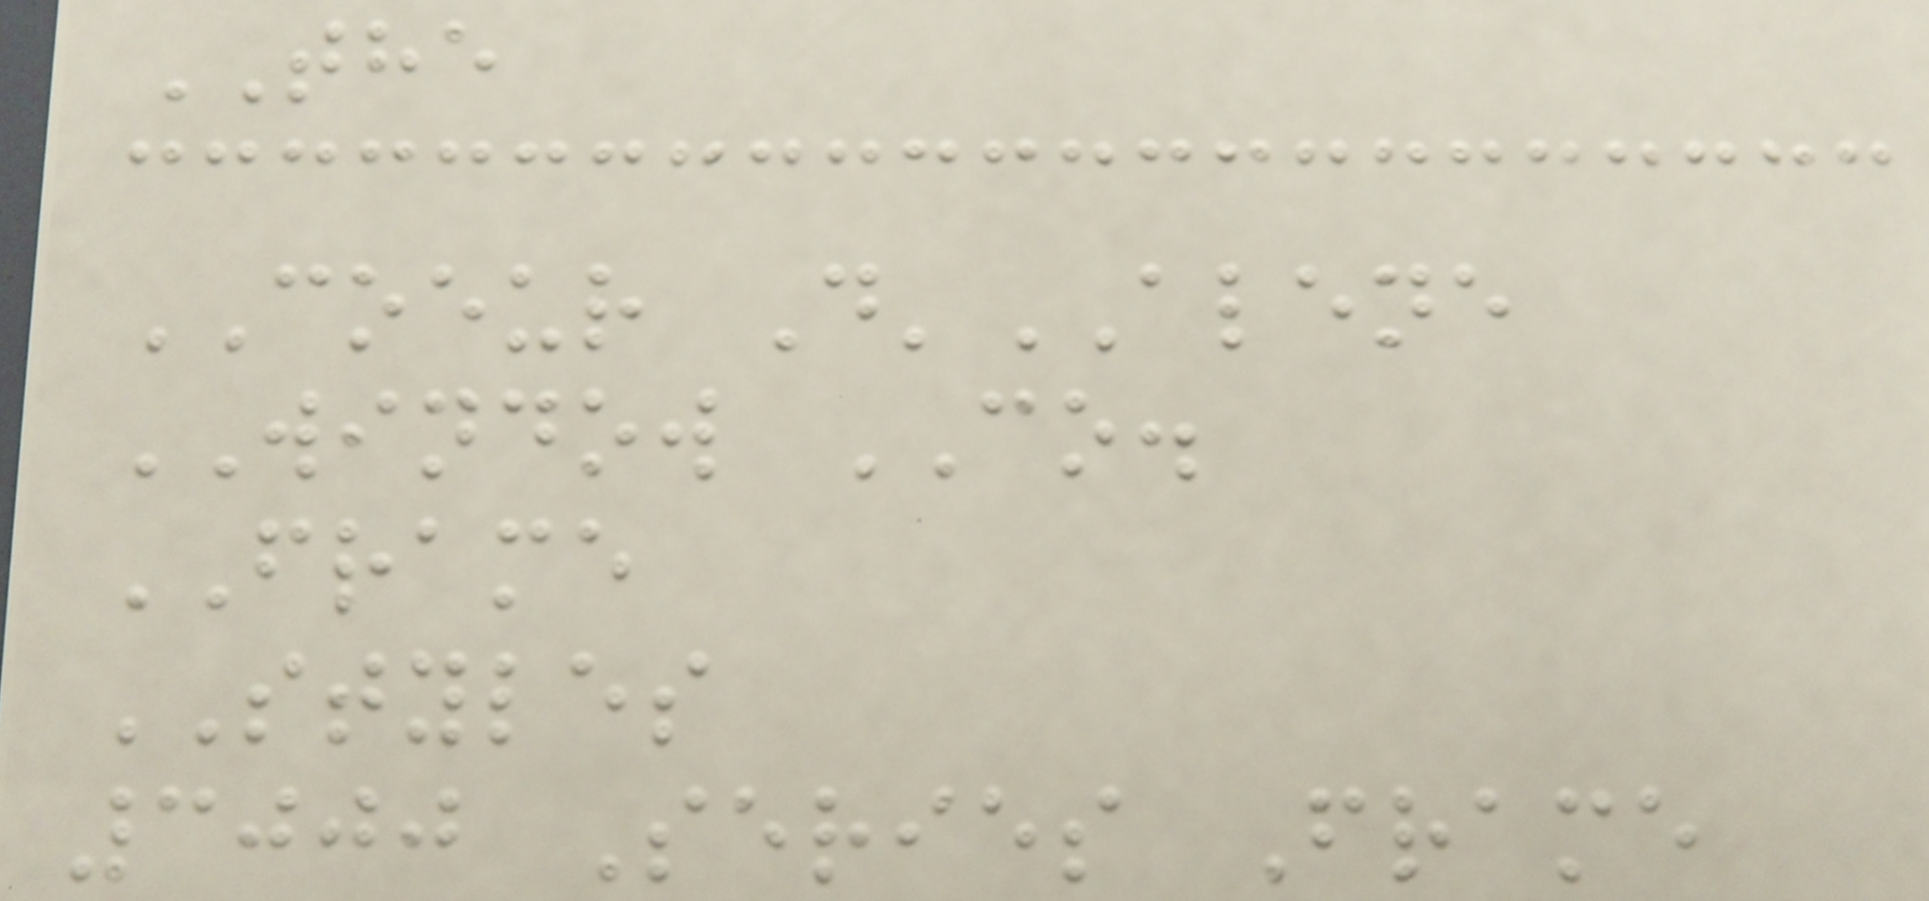THE
COEUR D'ALENE
WINDOW CO.
FRAME
STYLES
3000 Series Frame
